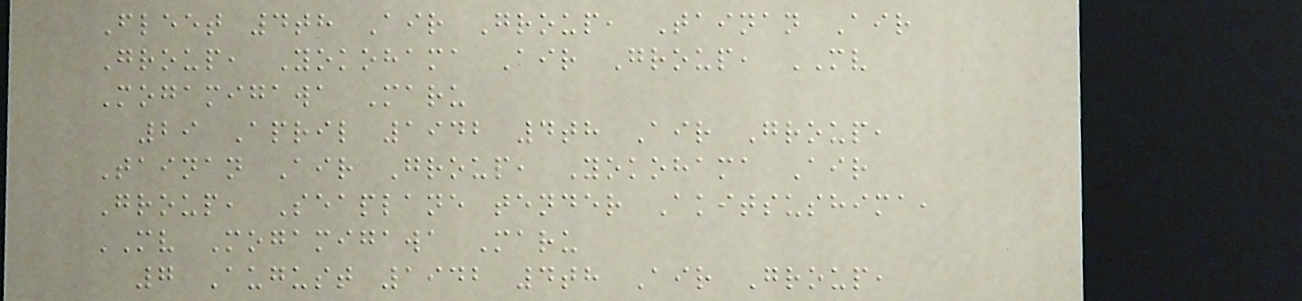Fleet 4th Air Group, Tainan Air
Group, Yokohama Air Group, MV
Mogamigawa Maru
29 April 1942 4th Air Group,
Tainan Air Group, Yokohama Air
Group, Seaplane tender Akitsushima,
MV Mogamigawa Maru
7 August 1942 4th Air Group,
